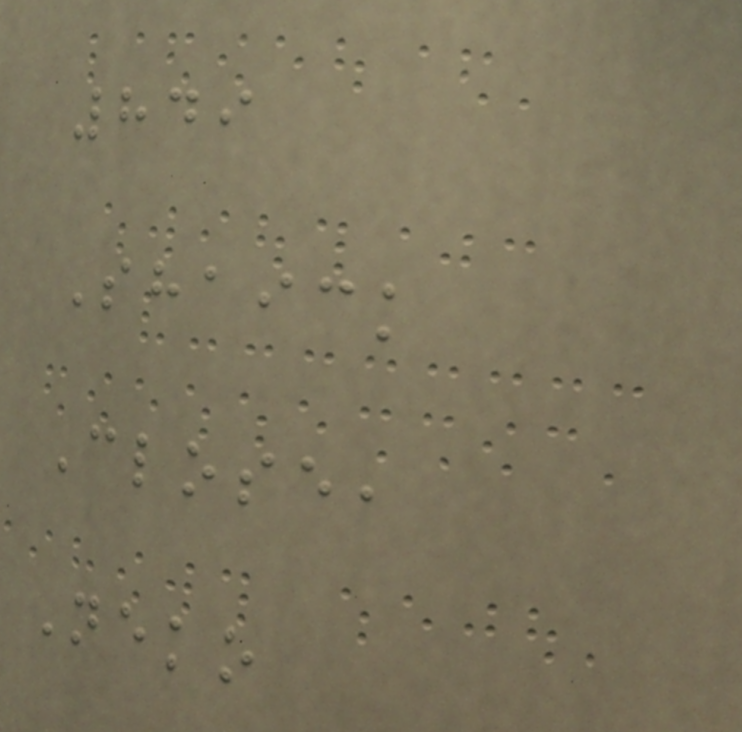849
Shaick
Close,
Neko
